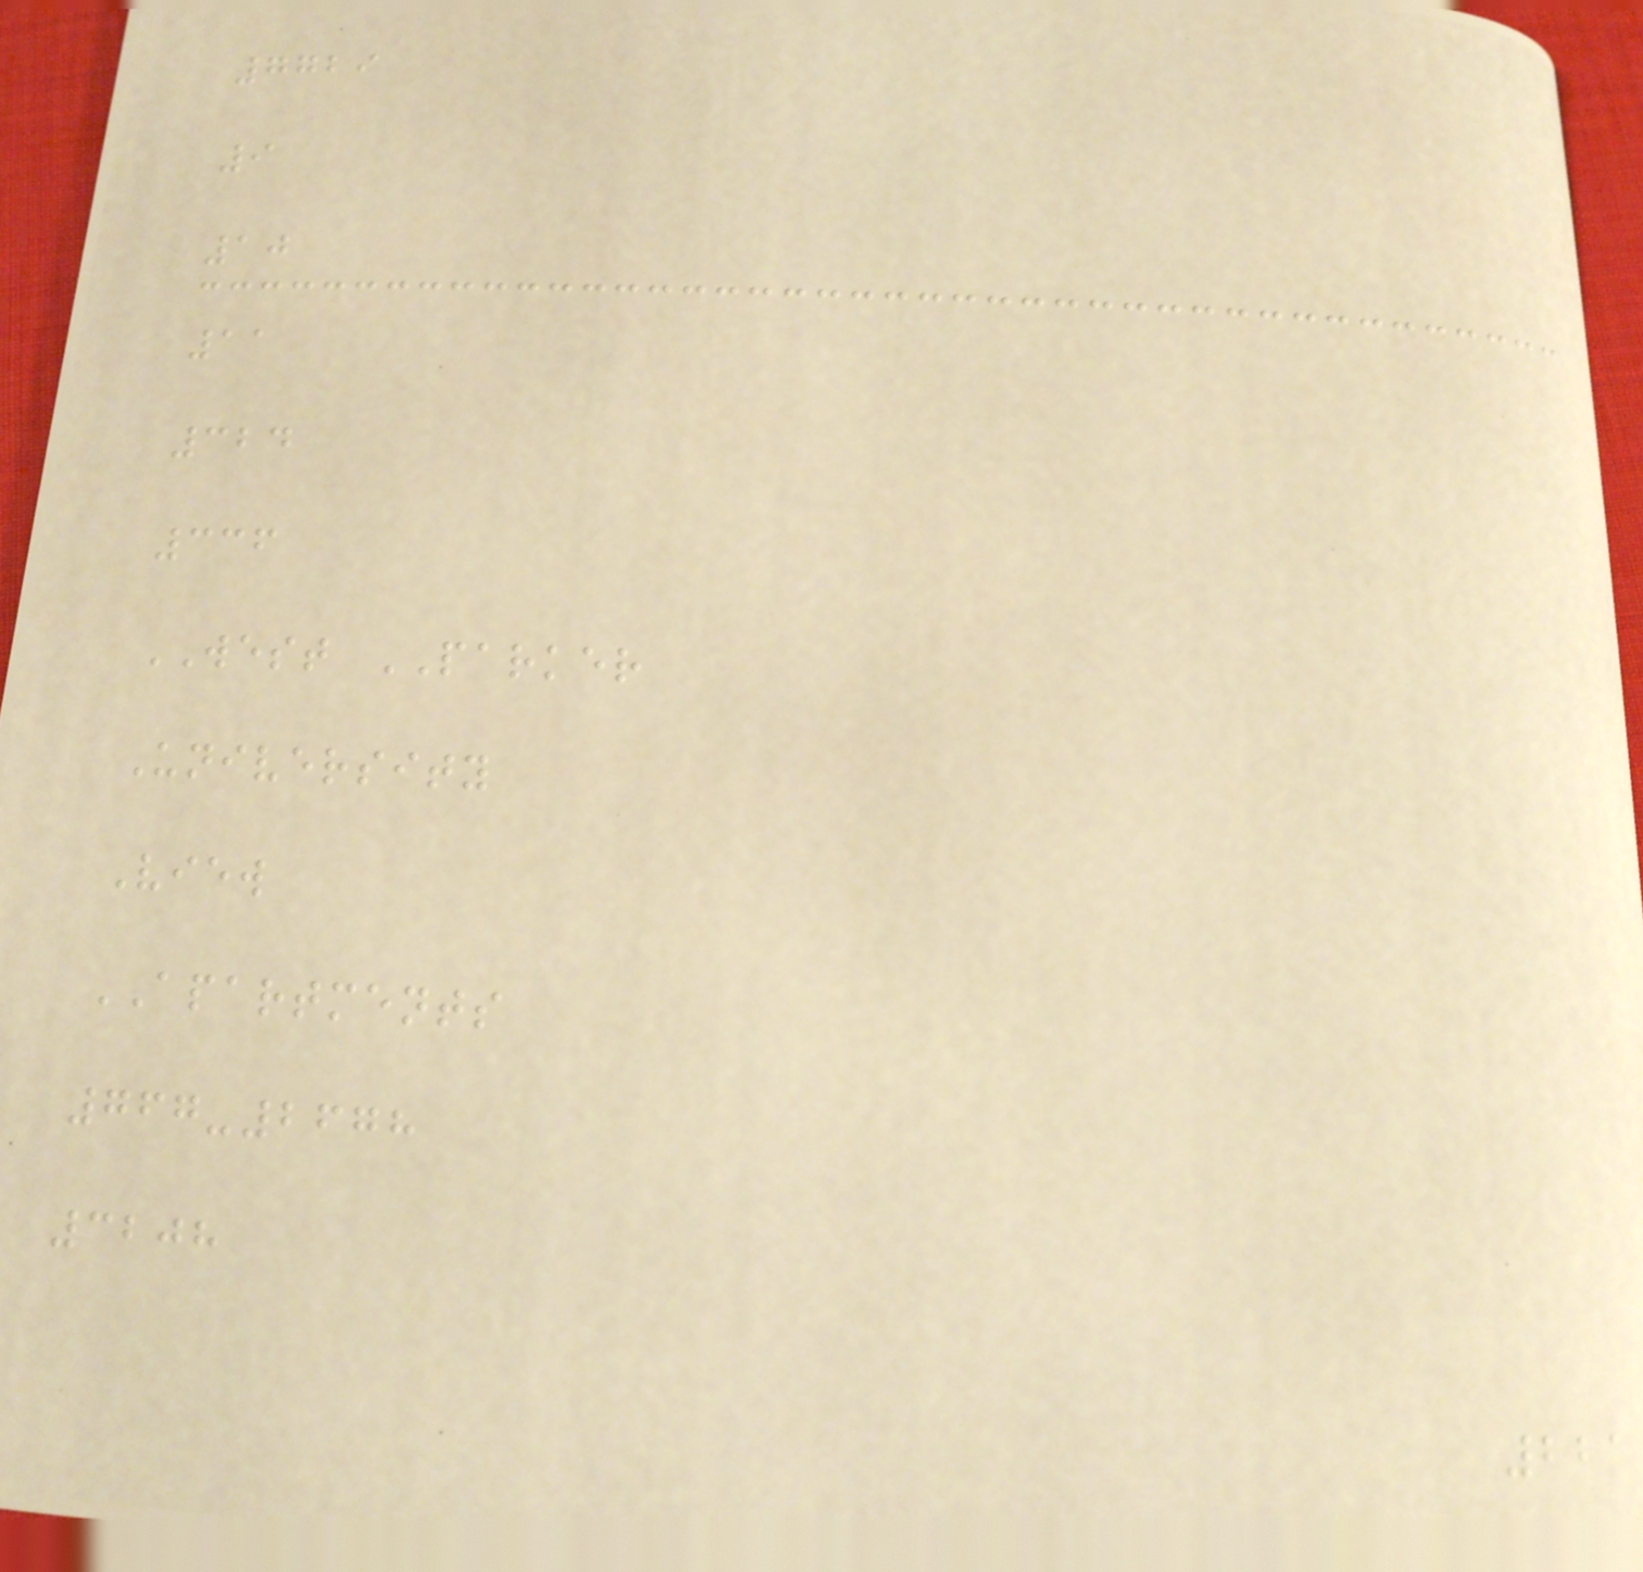7729
9
10
11
324
336
WEST PARKER
University
View
APARTMENTS
767-2678
3208
221
